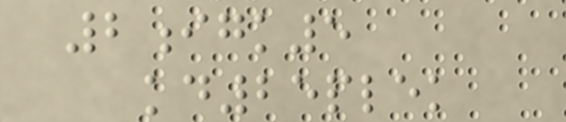2igk5
kd25plek
